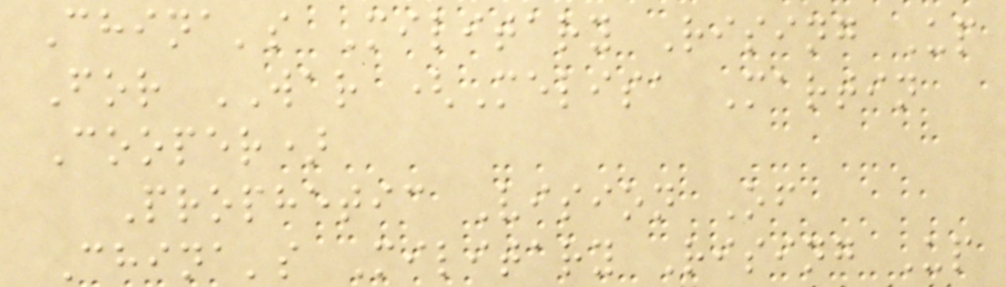China's Military Rising Up
For WAR (Melisa Martin
Cooper)
Prophetic Vision Of
China's Military Rising Up
